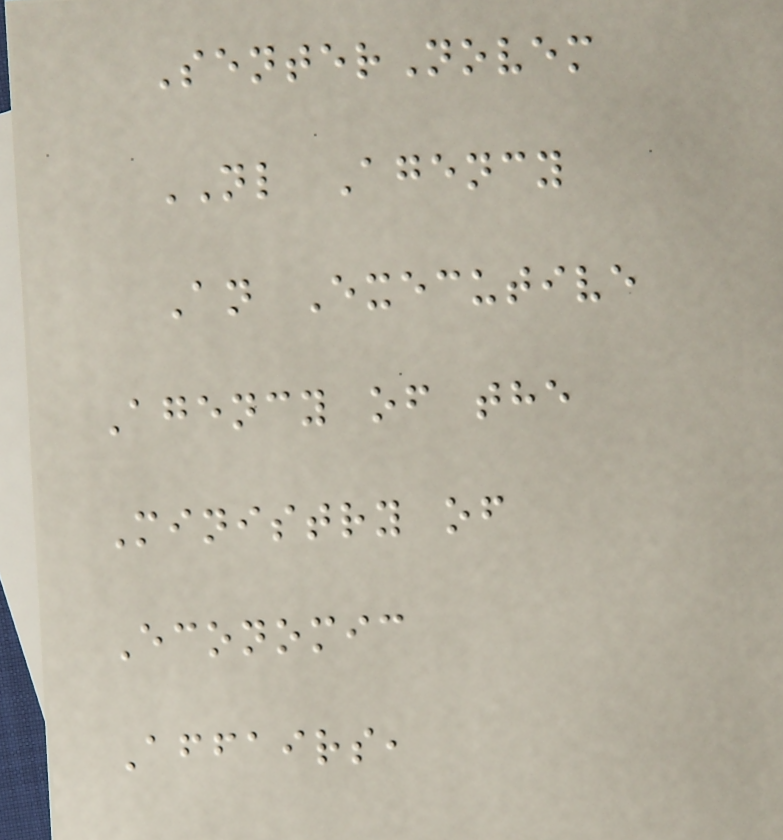SenterNovem
NL Agency
An Executive
Agency of the
Ministry of
Economic
Affairs,
